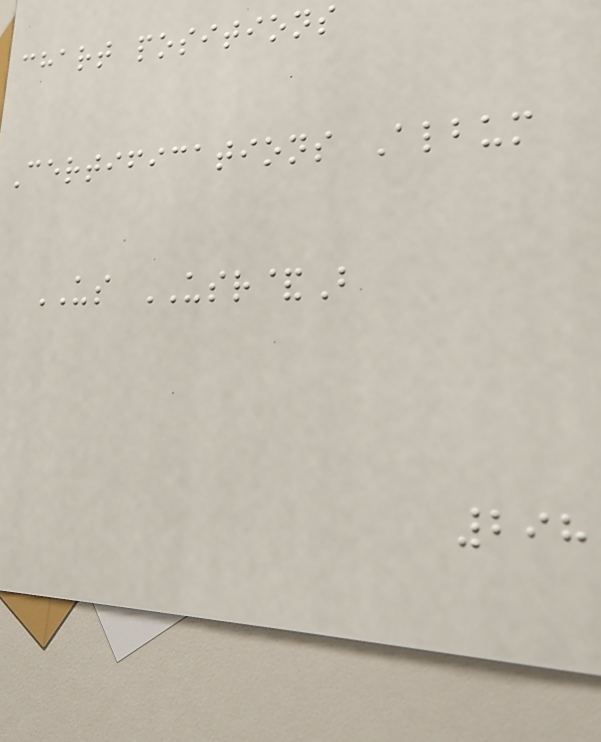chart positions
Certifications Album
US USR&B
298
